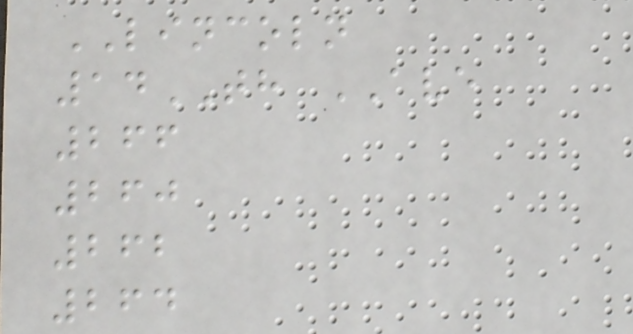LINCOLN
14TH AVE
266
260
262
264
